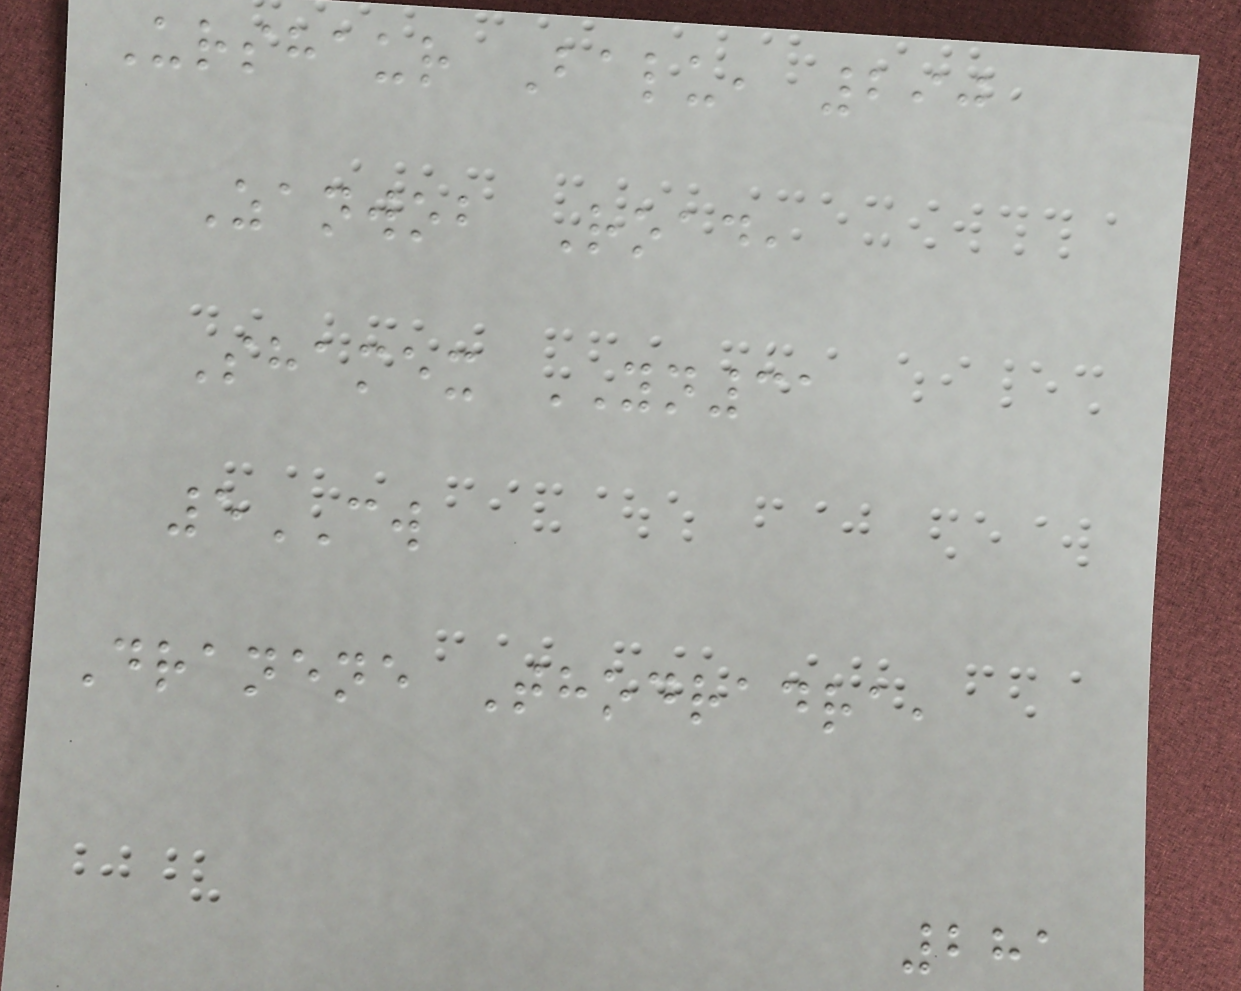Urshaur Balu, 290
Zanwob Road,
Shamex YN31
5CW
Dranene Thodradra,
281
